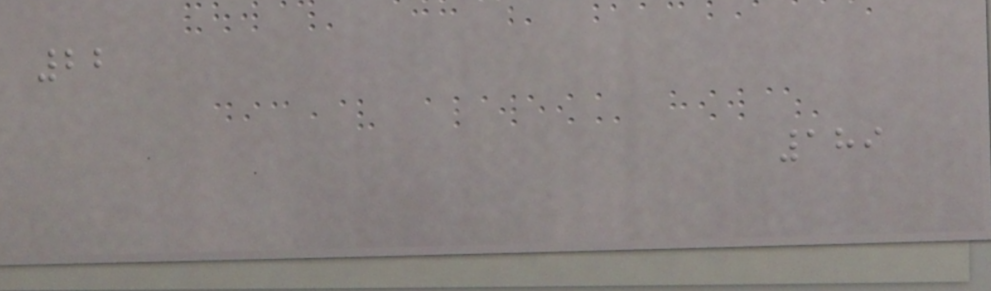22
189
